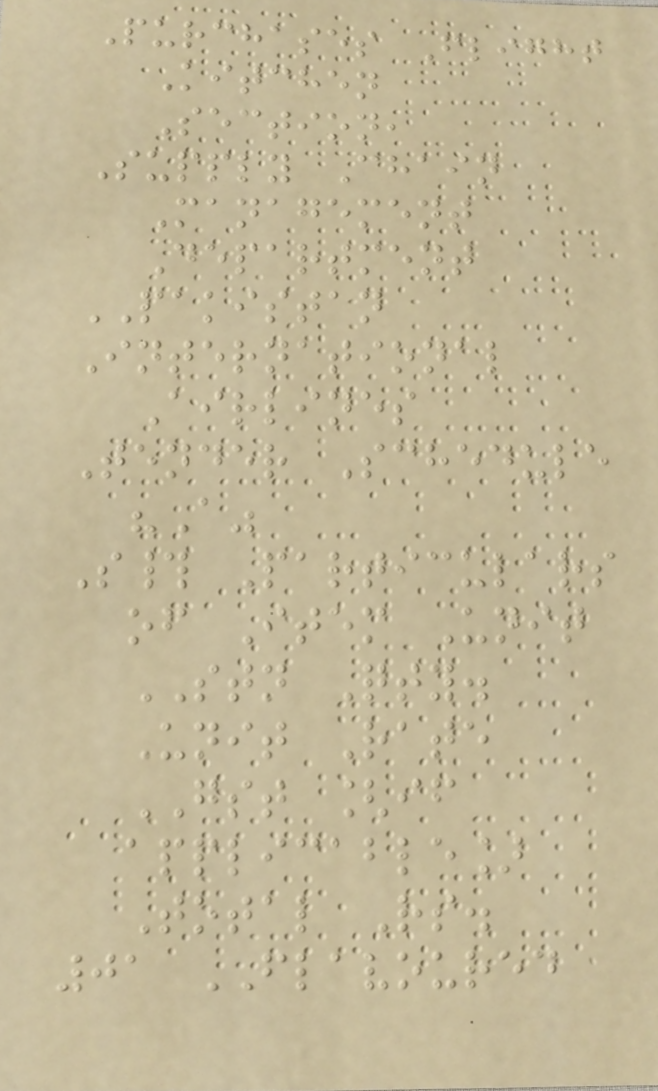Purchases Flight
Kitchen
Section,
Supply Chain
Management
Department
PAKISTAN
International
Airlines
Tender Schedule
"A"
S# Particulars
of Item Unit
STN Qty.
Unit Rate
GST [if
applicable]
Total Rs.
01 FLAVOURED
